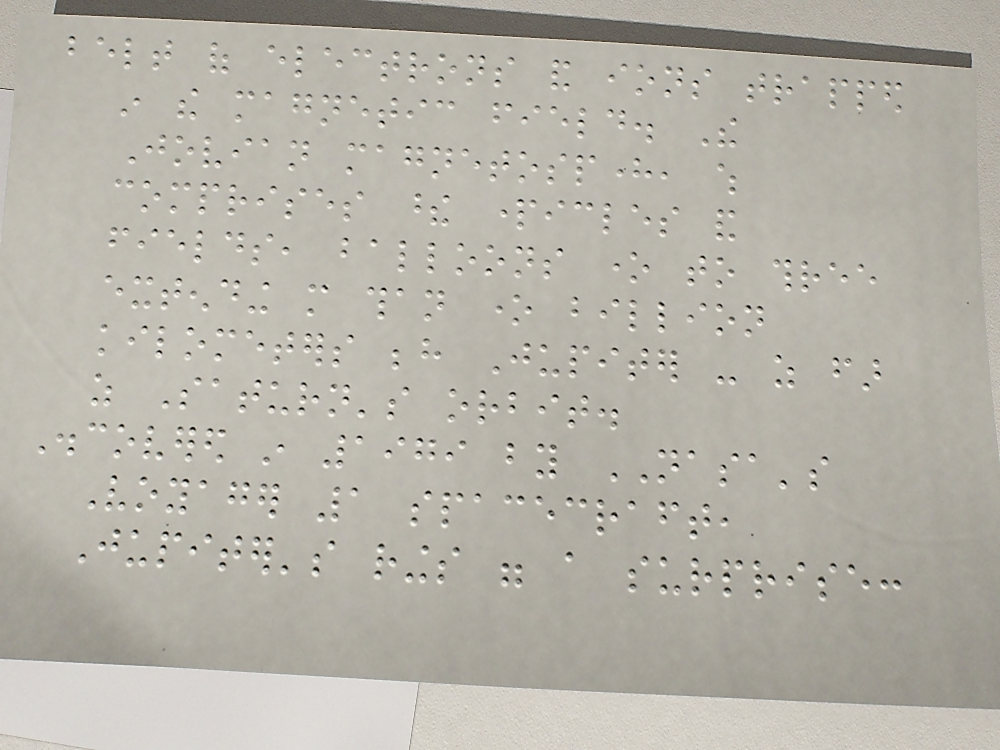belt of electrons and ions trapped
in the magnetic field. The
Jovian magnetosphere, which
comprises these particles and
fields, balloons one to three
extending more than one billion
kilometers behind Jupiter - as far
as Saturn's orbit.
Discovered in 1979 by NASA's
Voyager 1 spacecraft,
Jupiter's rings were a surprise:
